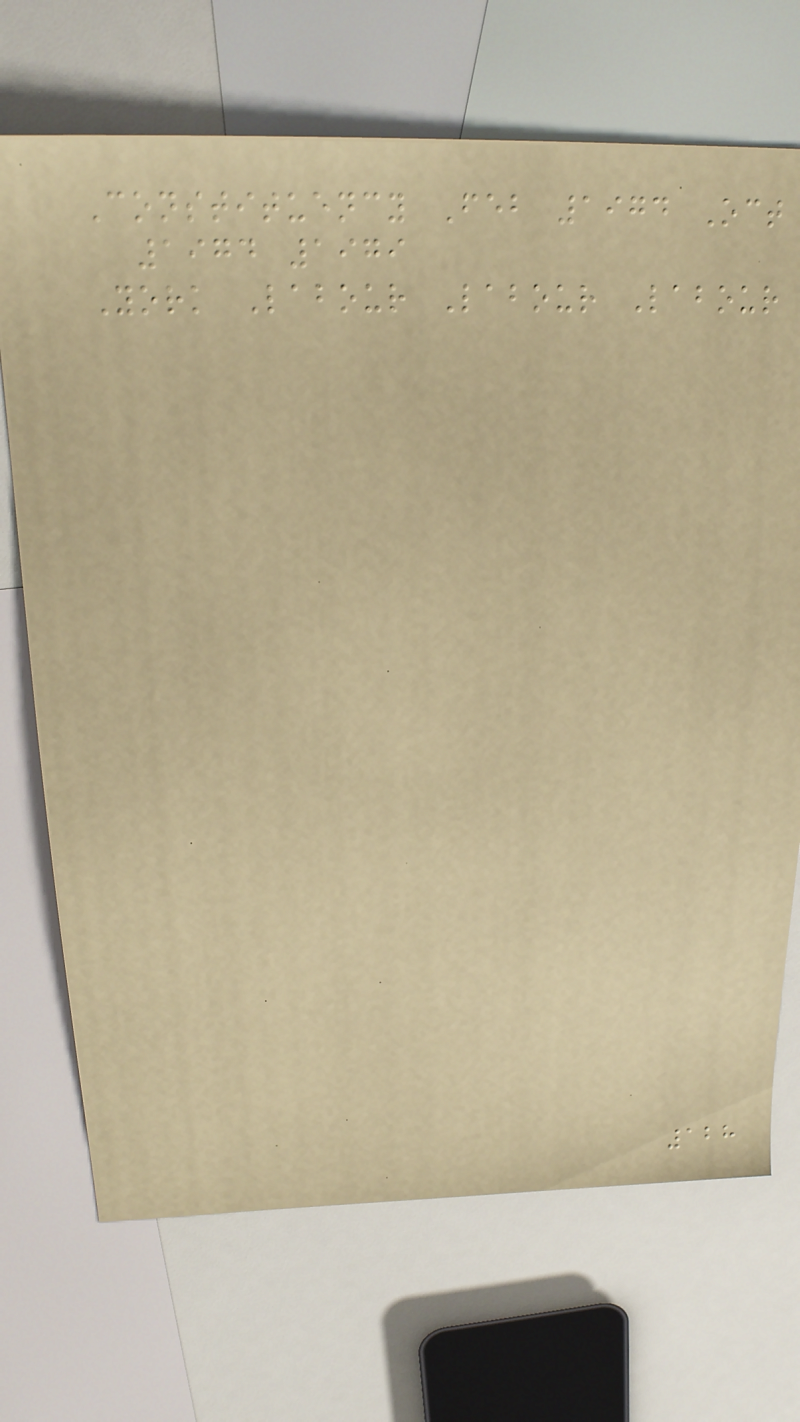Constituency Feb 1974 Oct
1974 1979
York Labour Labour Labour
128
